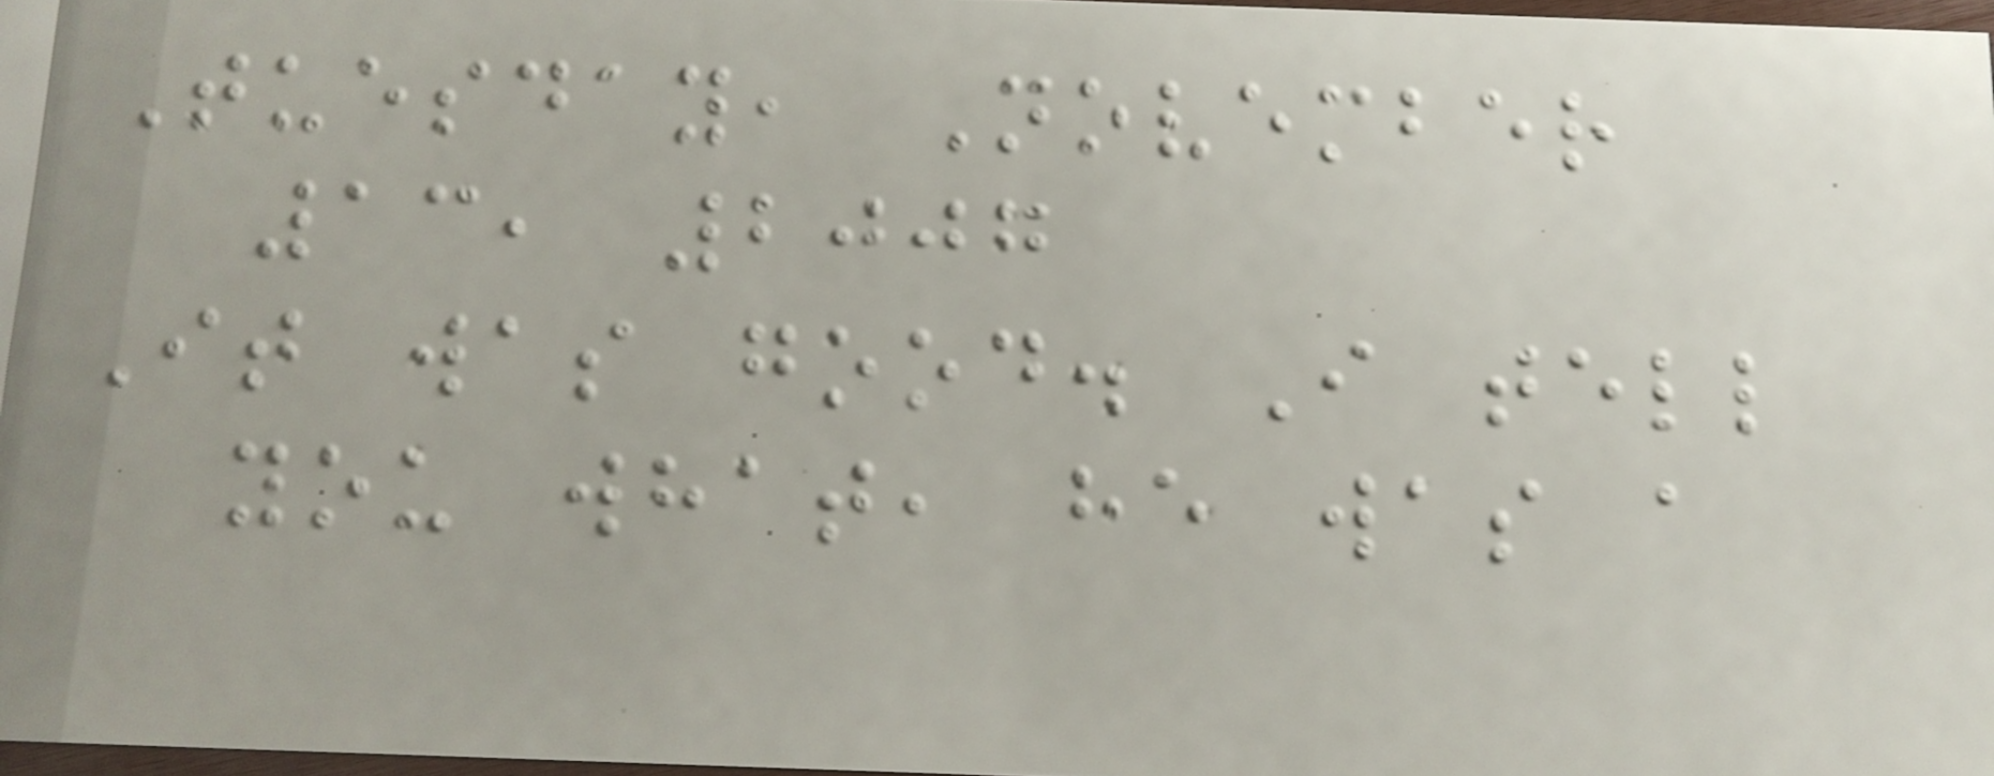Tuesday, November
13, 2007
It was good. I tell
you what, he was a
